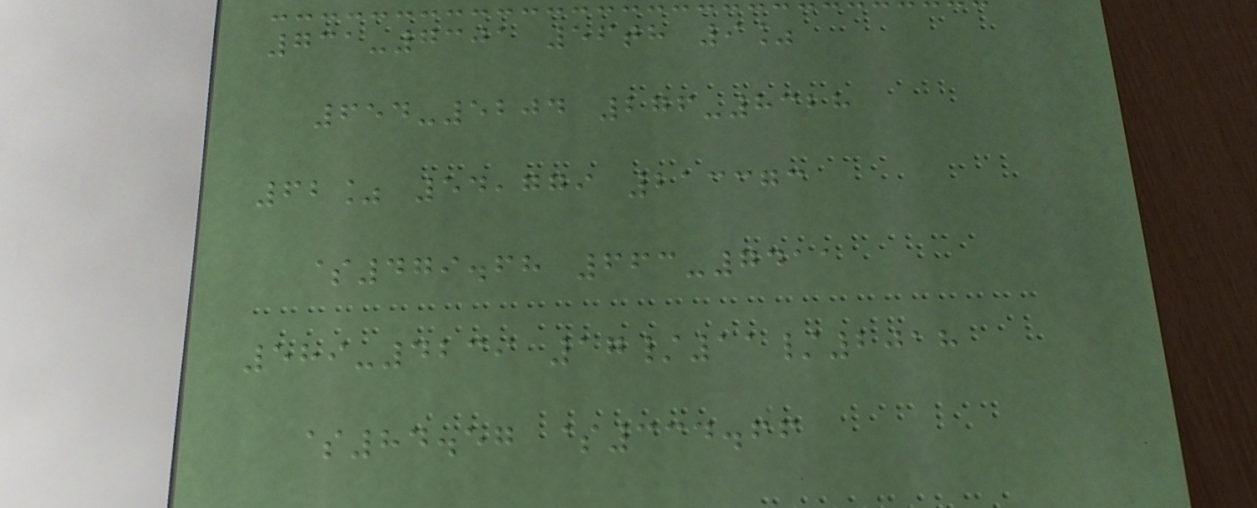731-7301 56th 9%
654-5204 276-8328
62% 54,779 213373
$479.68 663-7411
589-4239 17/11/2018
$84.57 $334.66
